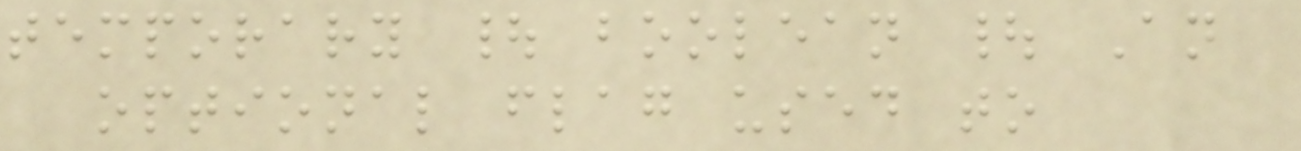temporary | boolean | An
optional flag used to
